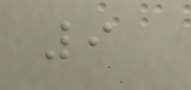9
